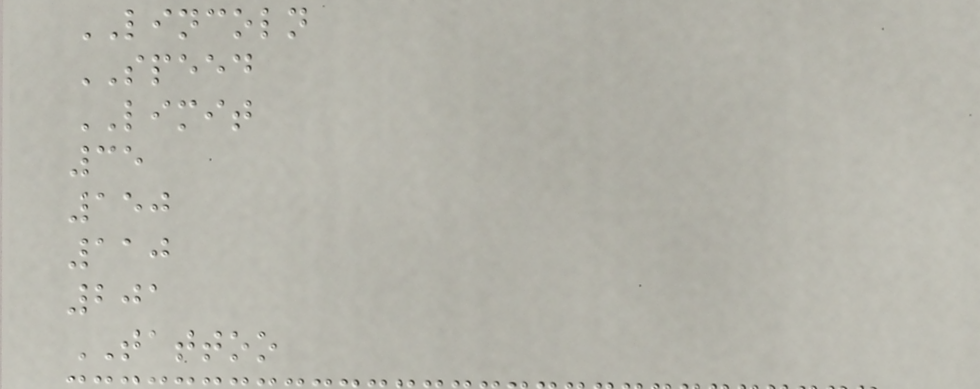LINCOLN
SPEED
LIMIT
35
150
110
201
TATTOO
